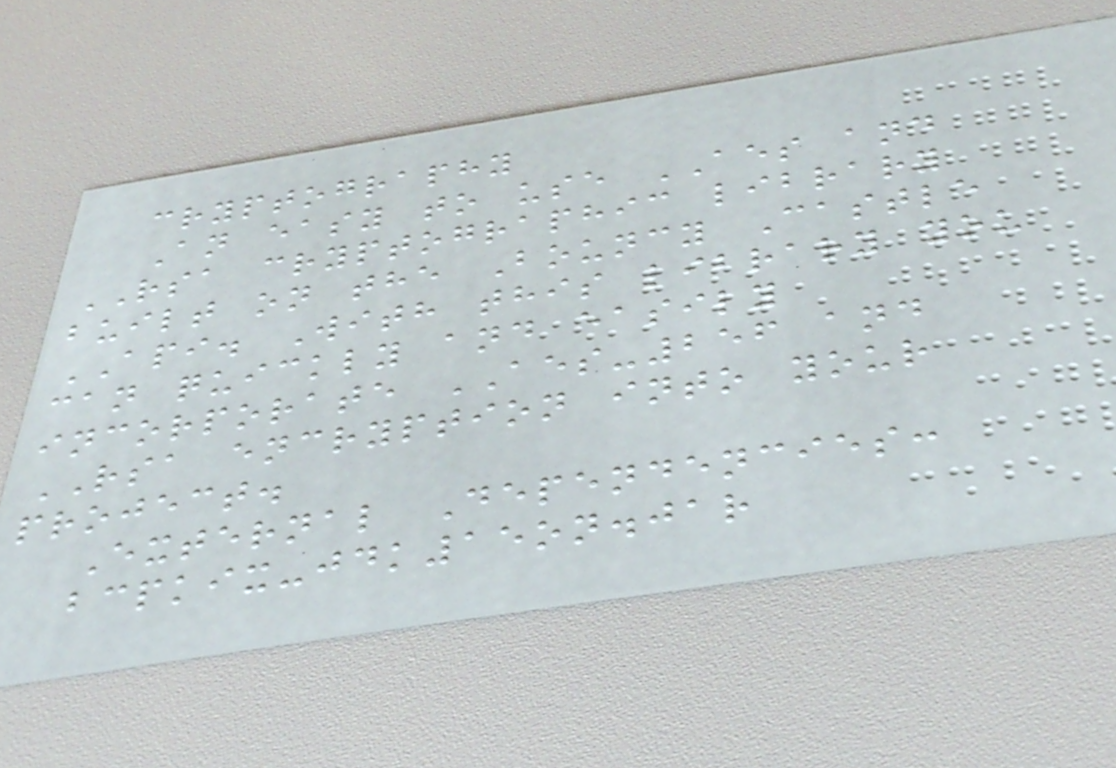cryptography
An easy to use AES and
RSA cryptographic library
built on the Bouncy Castle
API. With this library you
can quickly and easily
incorporate AES-256 and
RSA encryption into your
project.
External Dependencies:
bcpkix-jdk15on.jar
